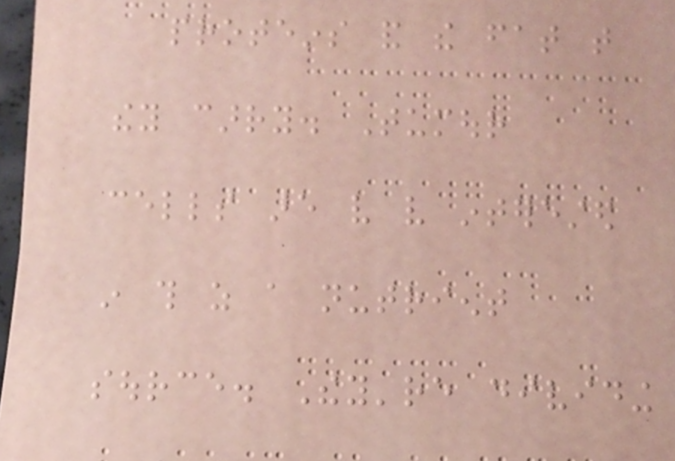proteins and the fat that
they carry. Tumour
cells are very very interested
in this as a nutrient
source. They're dividing
